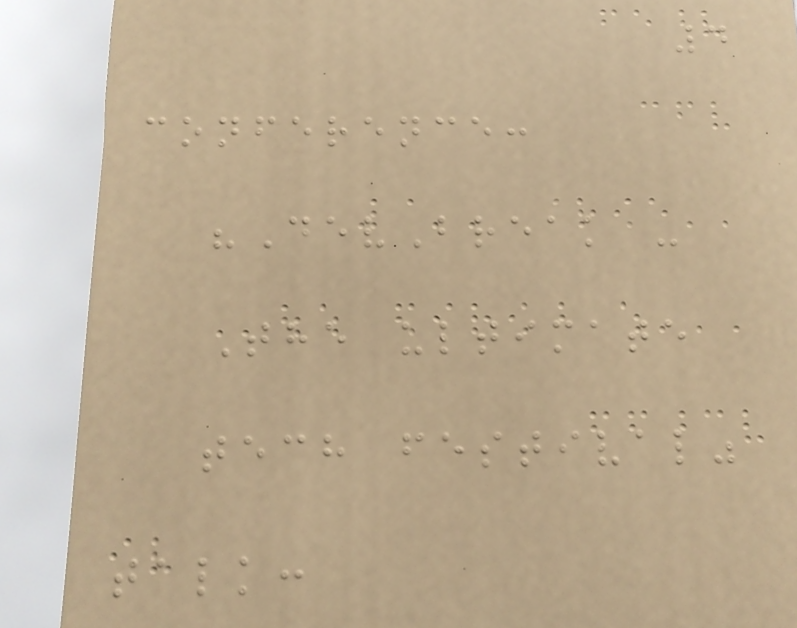4
conference:
"DevBreak -
The ultimate
tech festival"
talk:
